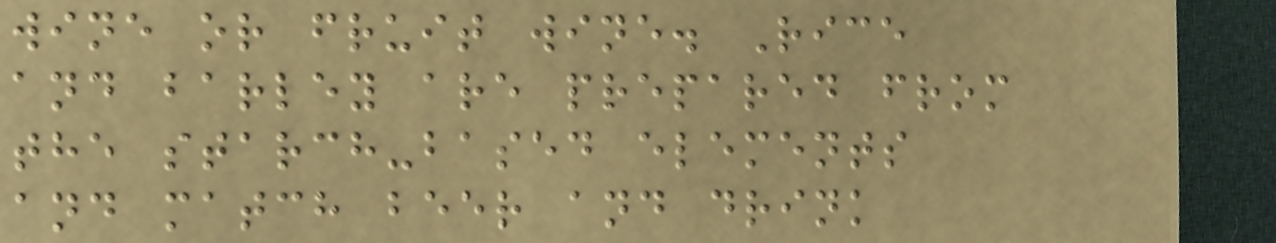wine or fruit wine. Rice
and barley are prepared from
the starch-based elements
and match beer and drink
